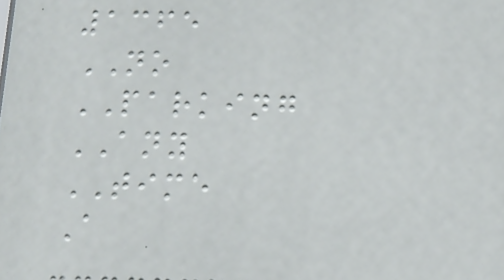1365
NO
PARKING
ANY
TIME
A
